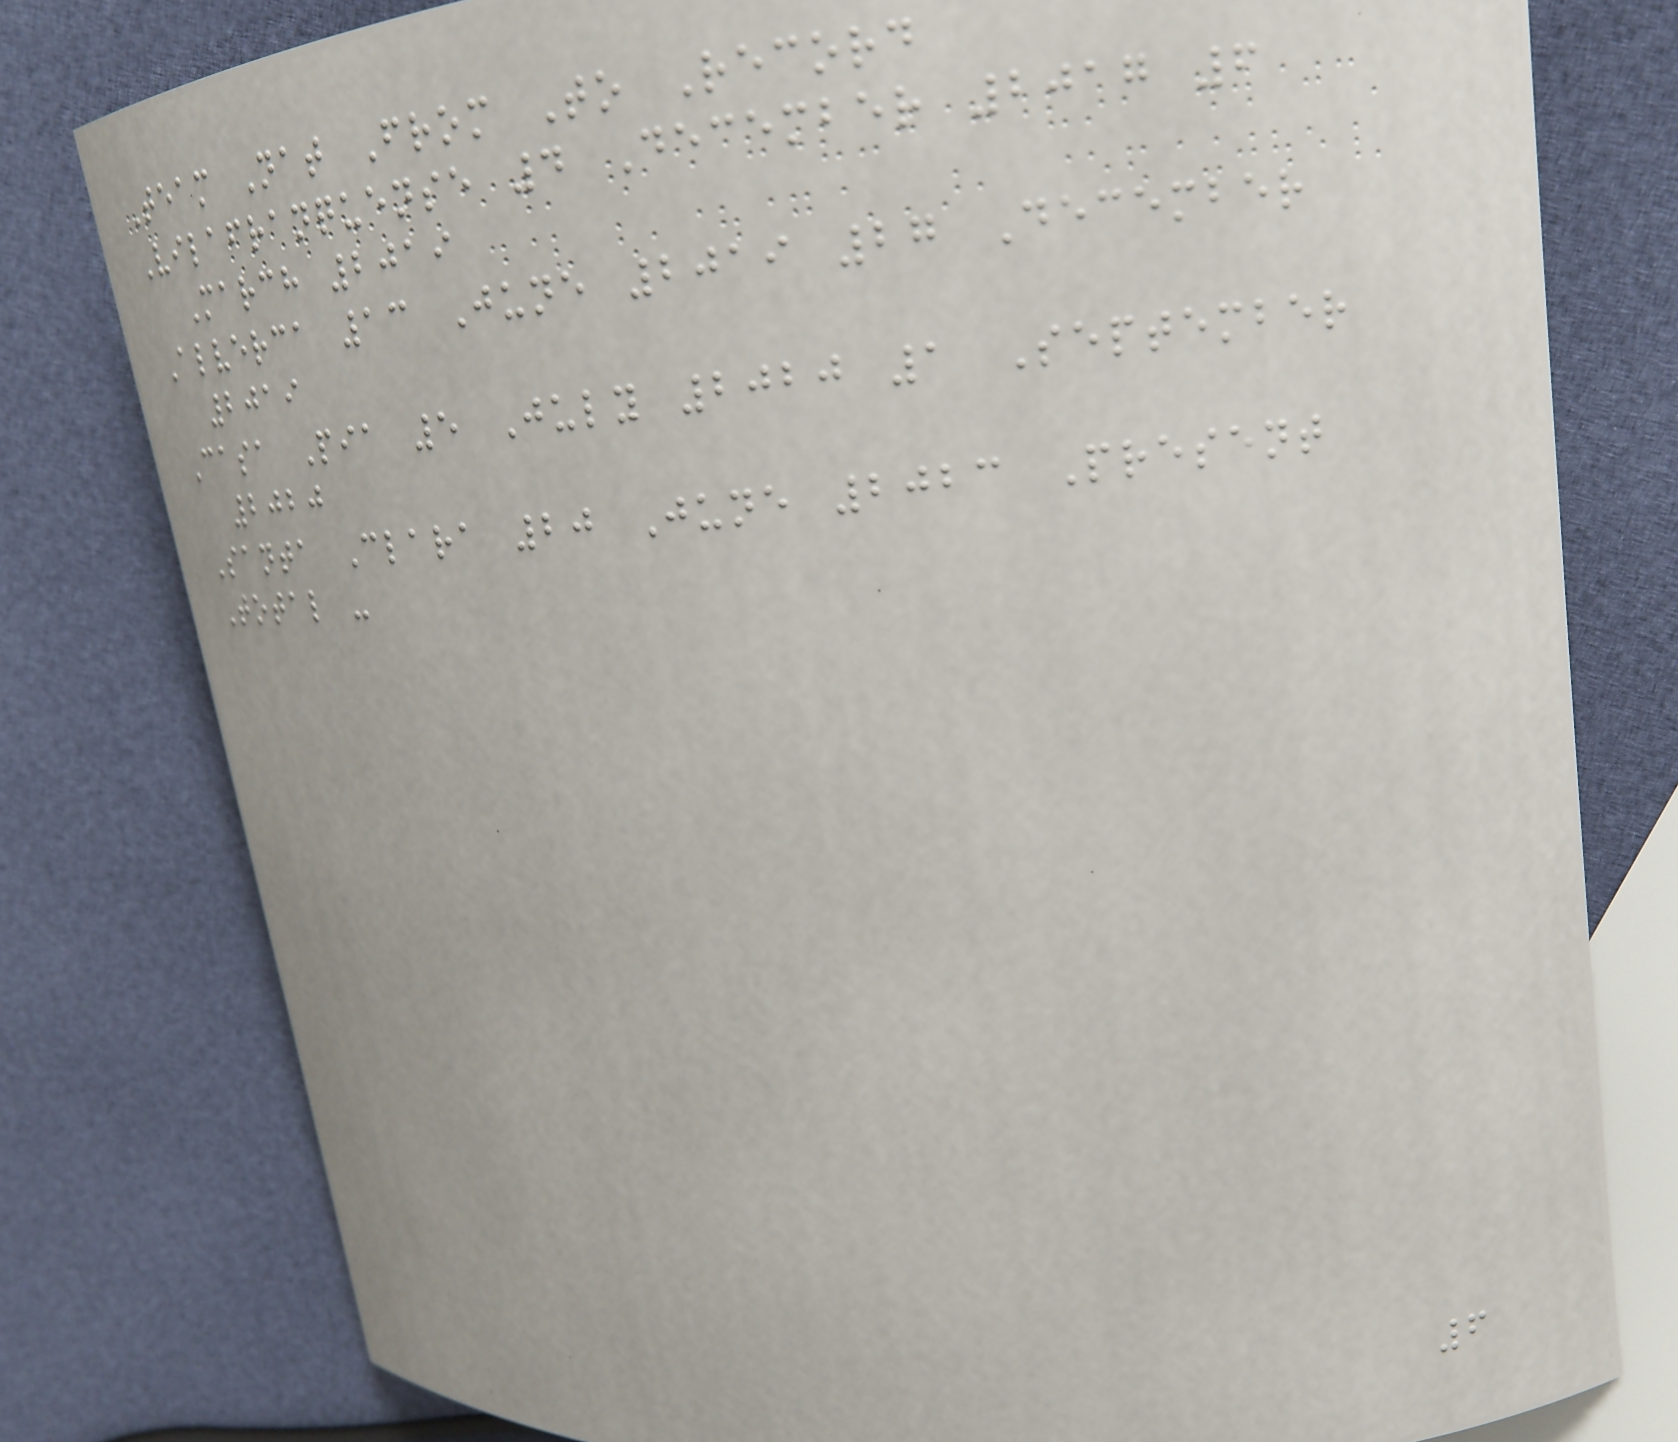Team Nat From To Record
Vilafranquense 4 December 2017 6
March 2019
Alverca 13 June 2019 27 December
2019
Casa Pia 5 July 2020 1 September
2020
Santa Clara 20 June 2023 Present
Total -
6
